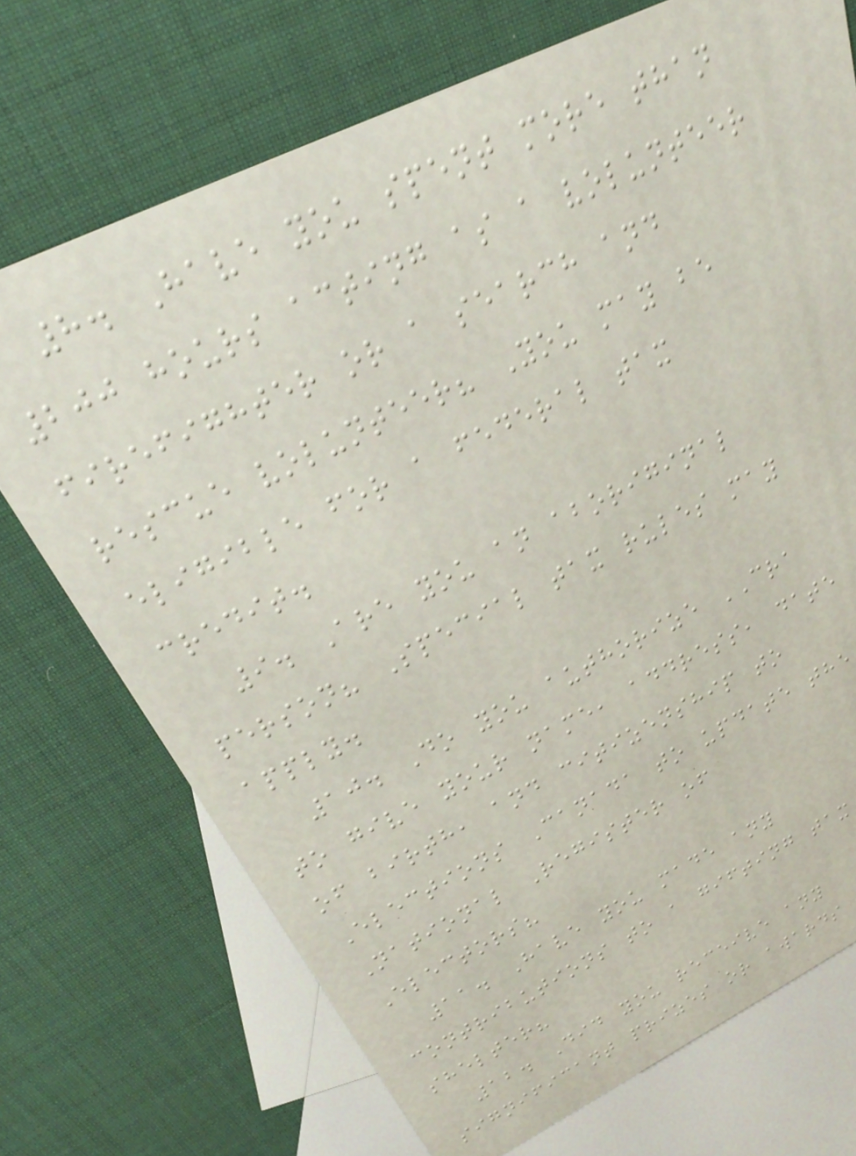8. Have you spent more than
200 hours acting as a volunteer
firefighter or a search and
rescue volunteer? You may be
eligible for a federal tax
credit.
9. Are you an aboriginal
person? Special tax rules may
apply.
10. Do you authorize CRA
to give your name, address, date
of birth, and citizenship to
Elections Canada to update the
National Register of
Electors?
11. Have you made any
contributions to a gifting tax
shelter?
12. Did you receive any
significant prizes or awards
